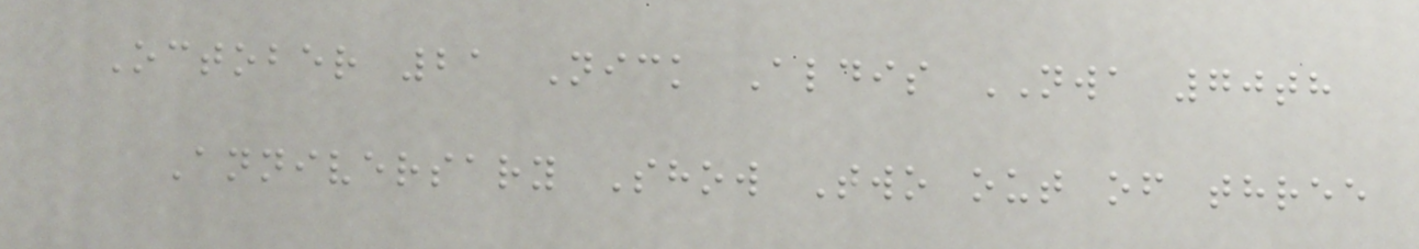October 21 Nick Aldis NWA 70th
Anniversary Show Two out of three
